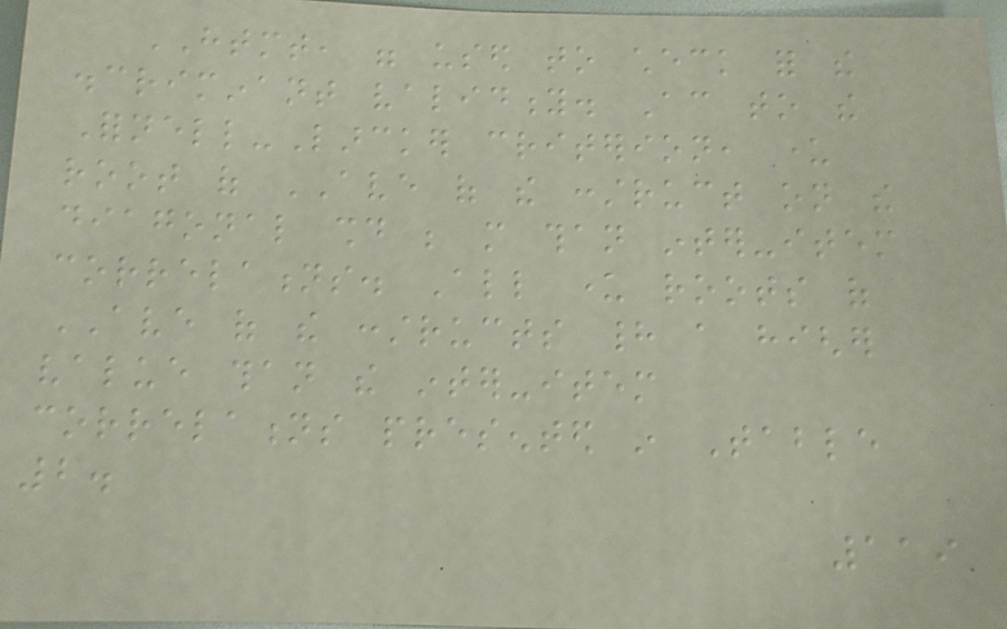HTMT, were used to check for the
discriminant validity. According to the
Fornell-Larcker criterion, under
root of AVE of the construct on the
diagonal should be more than inter-item
correlations. All under roots of
AVE of the constructs had a higher
value than the inter-item
correlations presented in Table
2.
119
